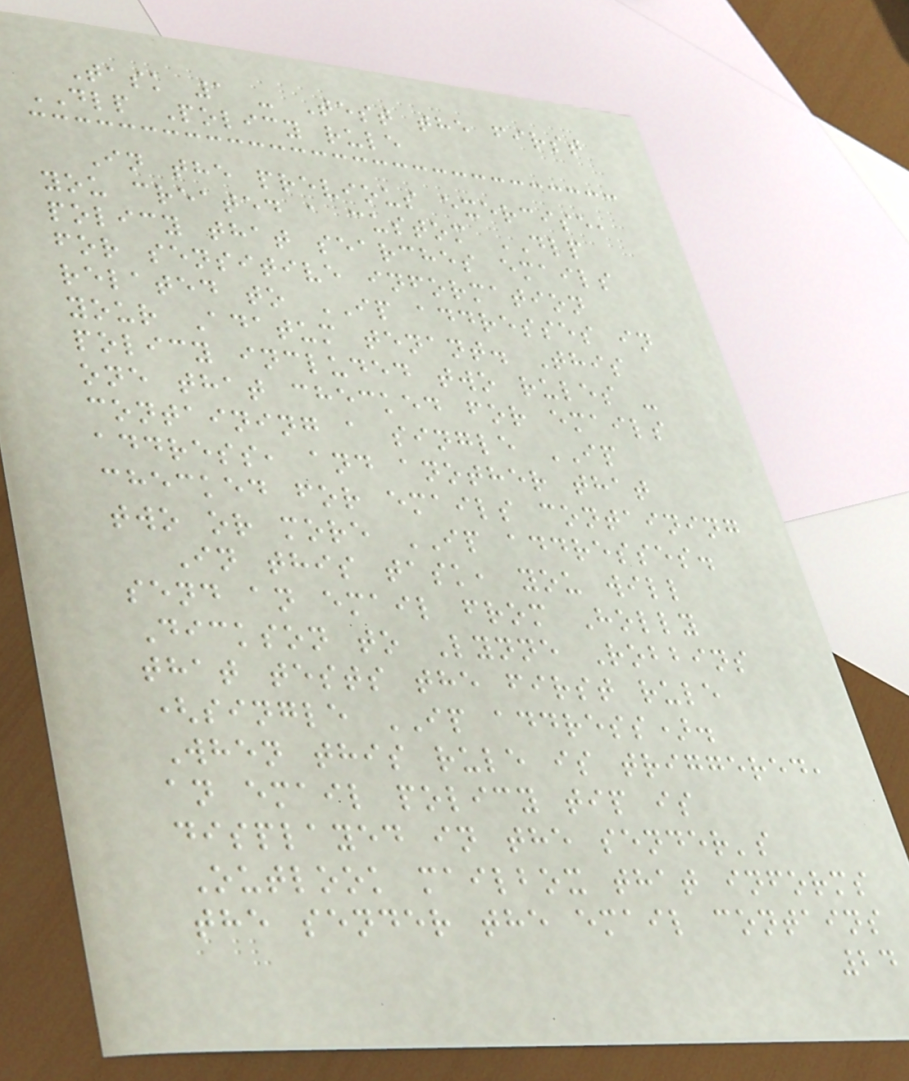Task 1 - Test the first
DLP Policy rule
In the previous exercise,
you created a custom DLP
policy that searches emails
for sensitive information
related to IP addresses in
your Adatum tenant. This
policy included two rules -
one that checked for emails
containing a single IP
address, and another that
checked for emails containing
two or more IP addresses.
In this task, you will
send an email from Holly
Dickson to Lynne Robbins
that tests the first rule
(single IP address).
When this rule is triggered,
an email policy tip is
displayed in the sender's
Outlook mailbox that informs
the sender the email contains
24
